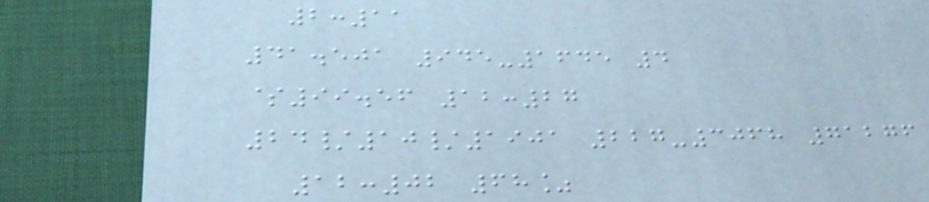2:11
41.501 945-1645 4
$99.56 12:27
24/10/1901 227-3068 71276
12:02 68%
